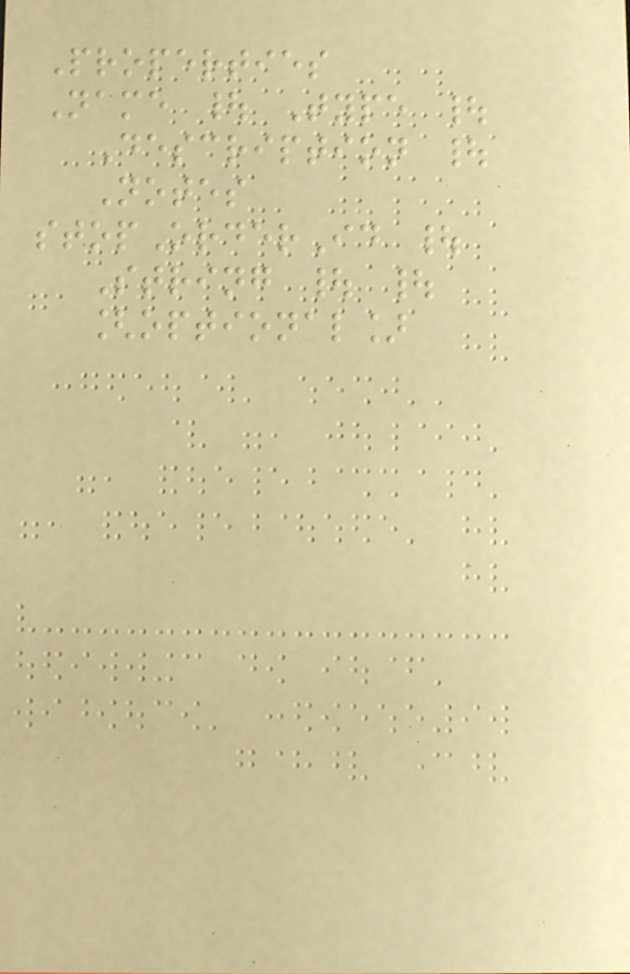Properties
Name | Type |
Description |
Notes
stopOrderId |
String | |
[optional]
